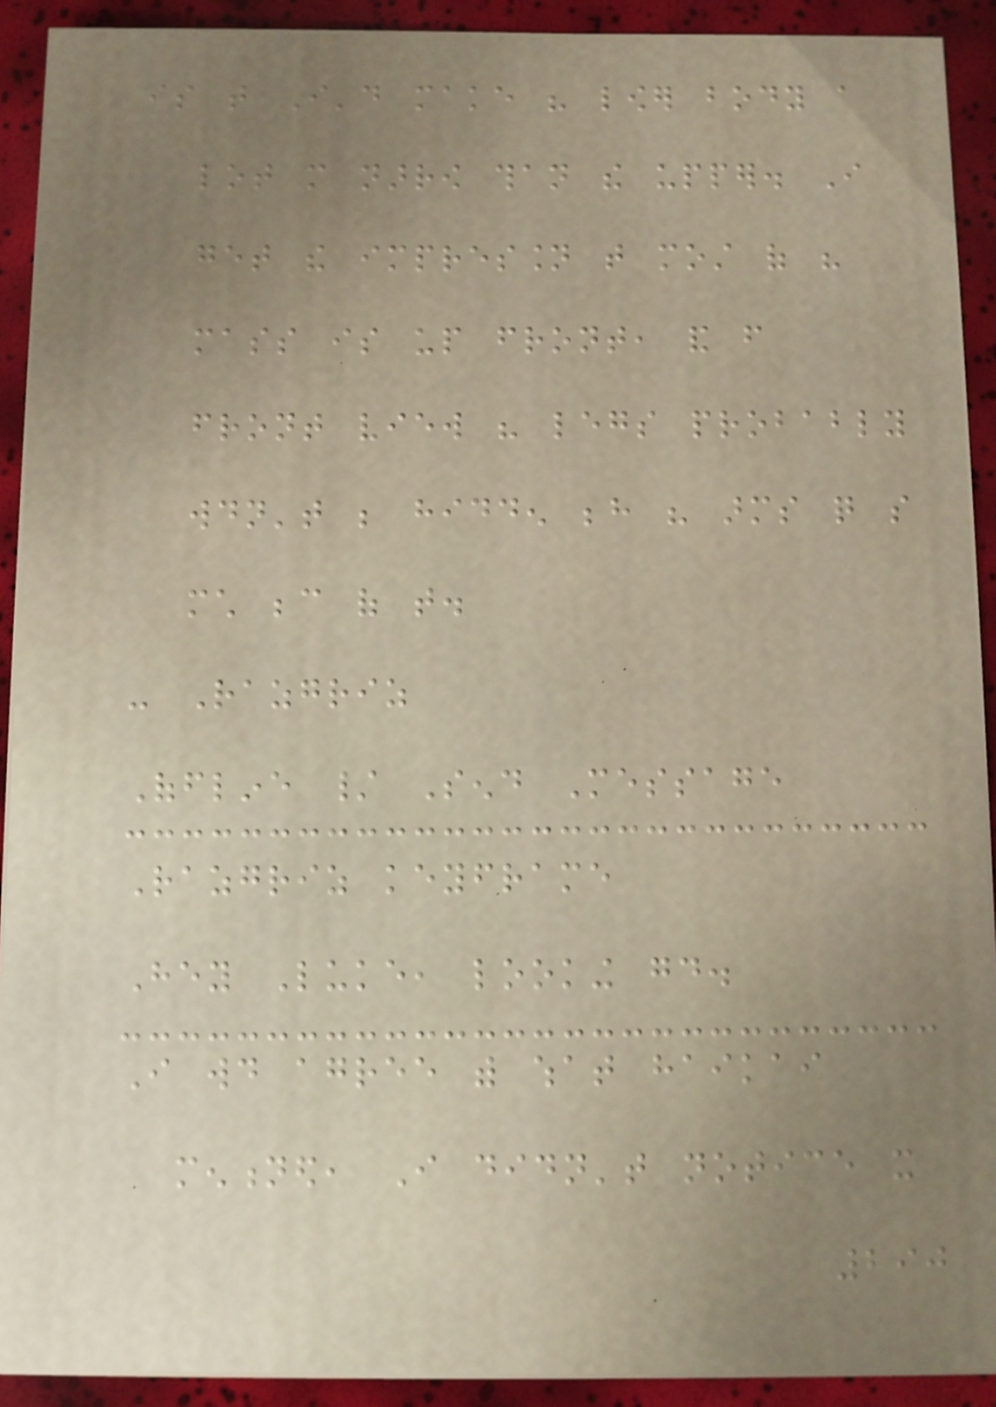is that I'd make his lower body a
lot more narrow than the upper. I
get the impression that most of his
mass is up front, and from
front view his legs probably
wouldn't be hidden behind his arms quite so
much because of that.
- Razgriz
Offline / Send Message
Razgriz keyframe
Hey Luke, looking good.
I would agree with what haikai
mentioned, I didn't notice it
290
